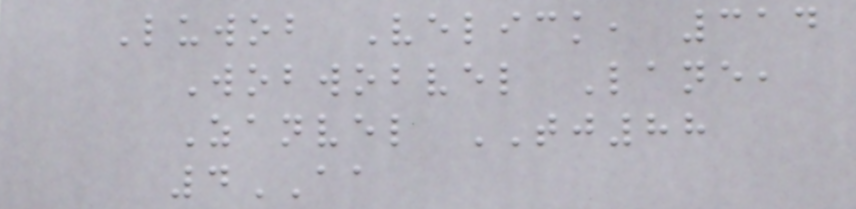Luwob Velick, 314
Wobwobvel Lane,
Zanvel TJ88
4AA
